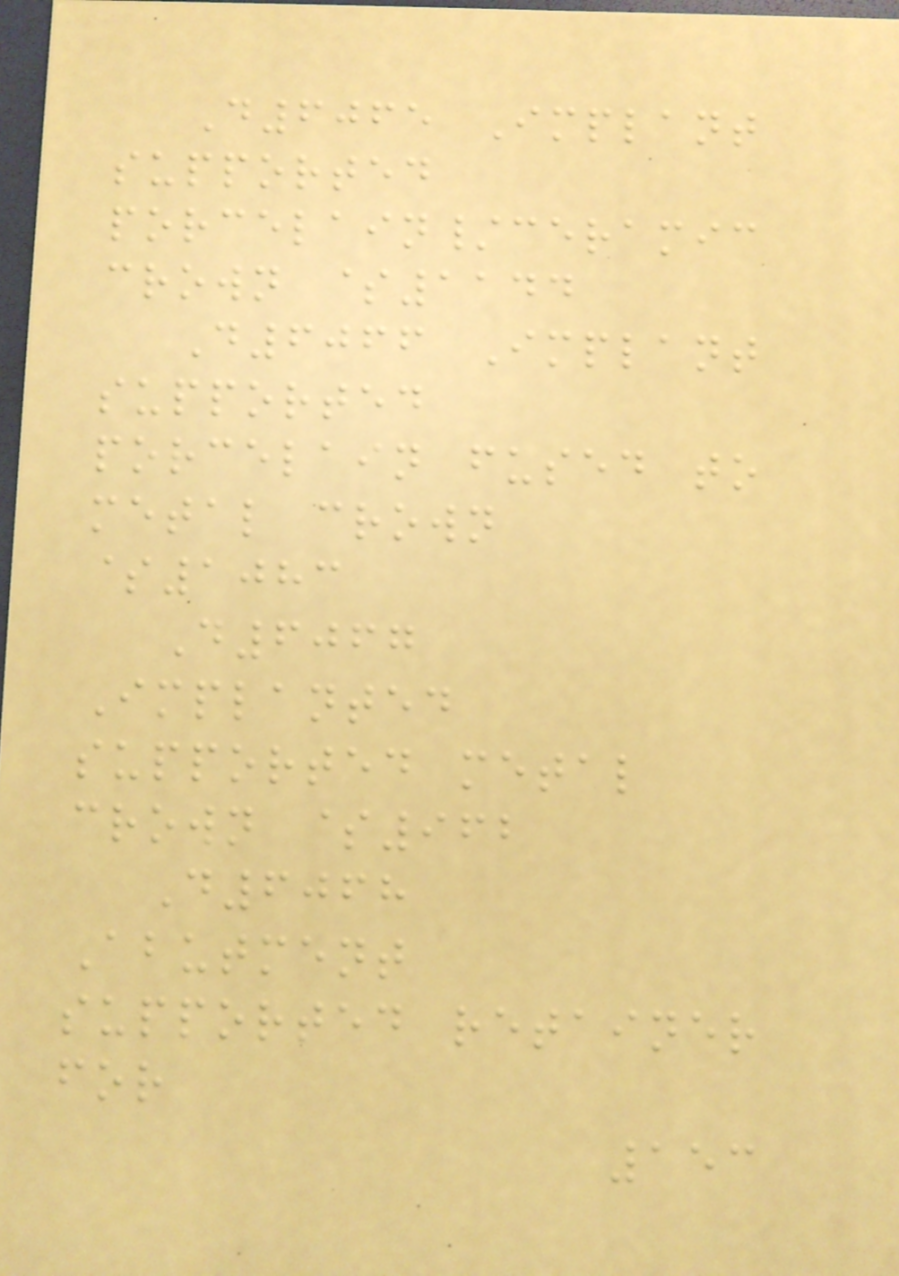D6065 Implant
supported
porcelain/ceramic
crown $1144
D6066 Implant
supported
porcelain fused to
metal crown
$1083
D6067
Implanted
supported metal
crown $962
D6068
Abutment
supported retainer
for
153
